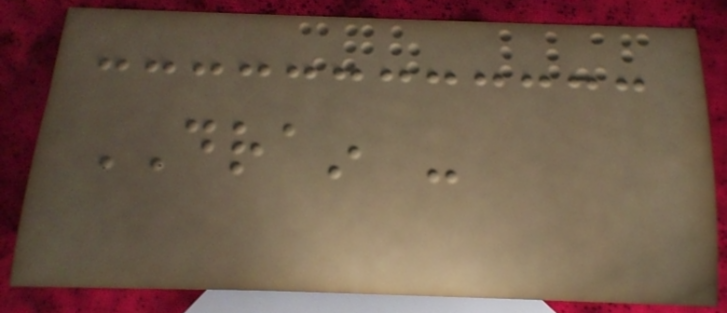DRAIN -
